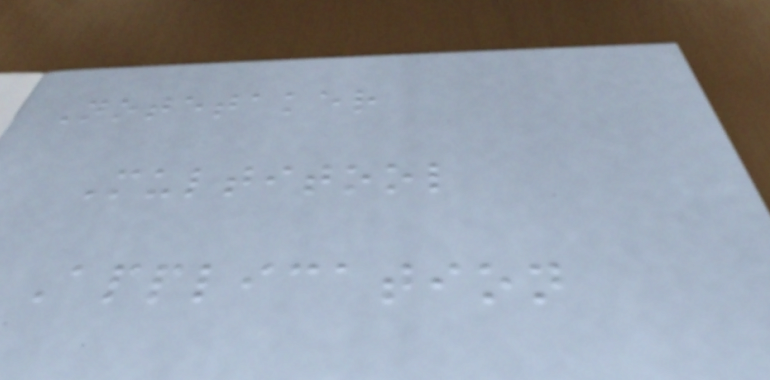Notetaker
Multitool
Application
